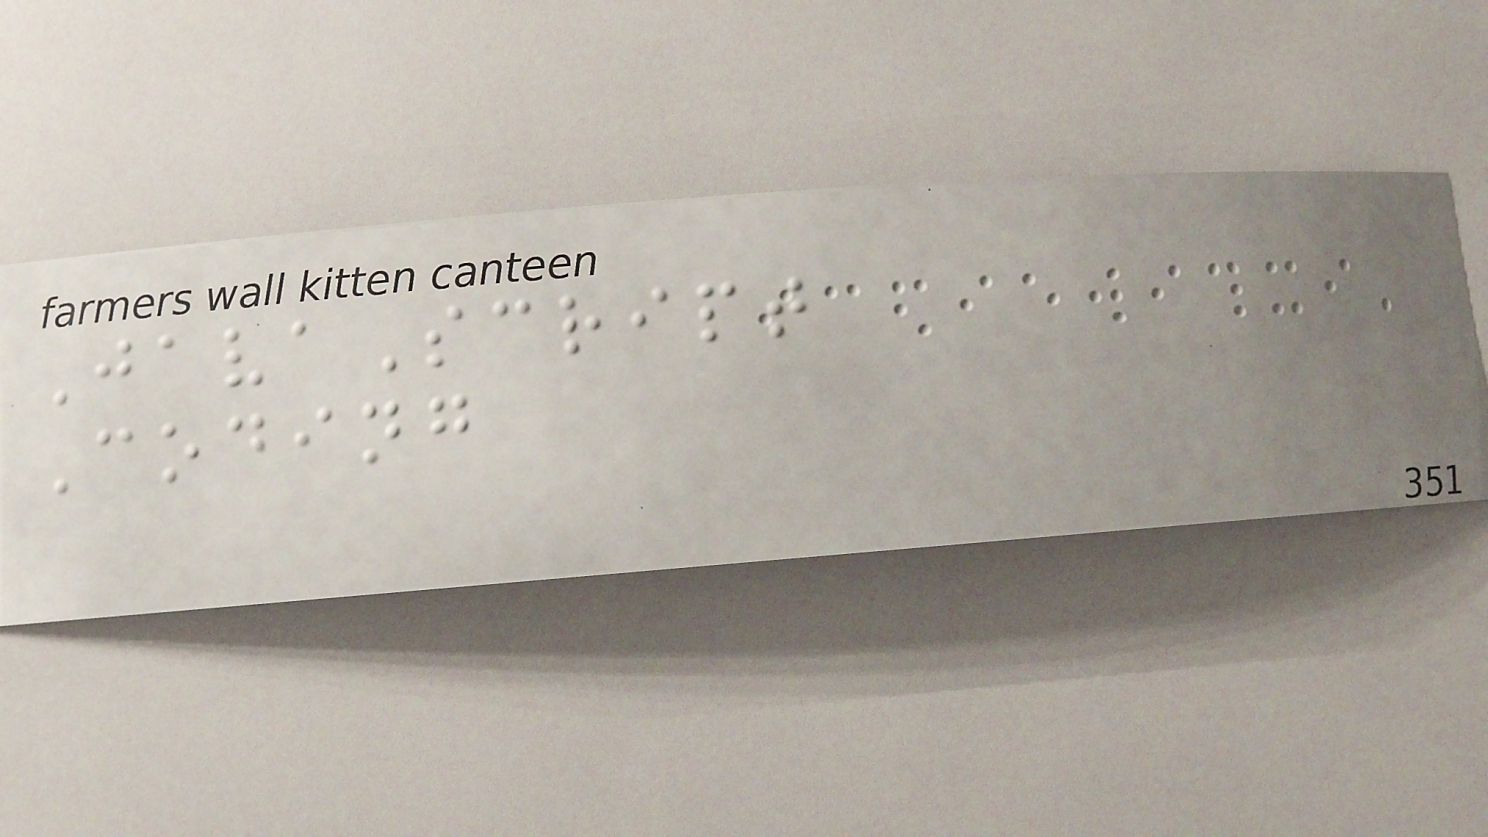JavaScript
Coding
